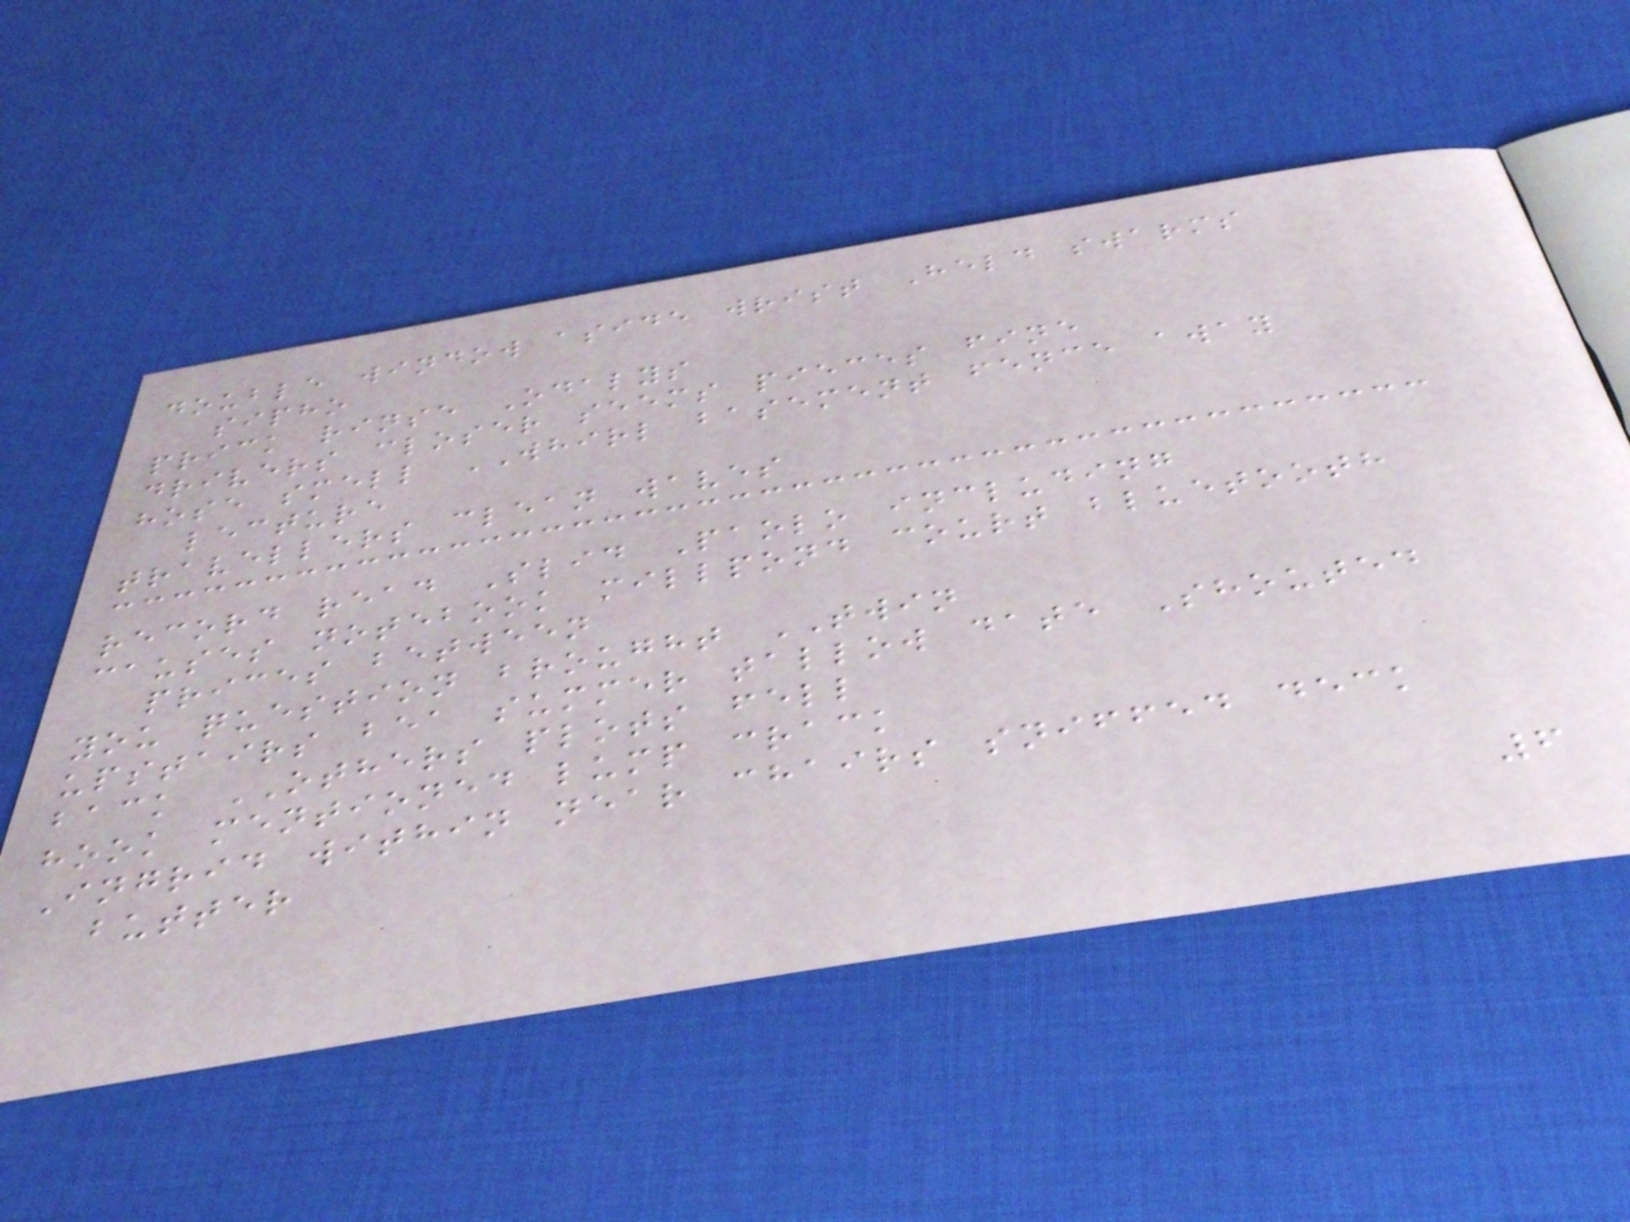double window aside wrist Held swarms
sipho
prick rinse Odalys
drivers closer seems pieces fine
hose smell WHIRL basement fence away
lecture
travellers clean waves
record read Slid Paolo including
causes notebook millpond court bluetooth
prices between
you question brought TWIN
upstairs bea summer tallow date Shouted
back OTHERS plots fell
hook mentioned lump crack
Ingrid within near chairs sniffed deck
butter
6
